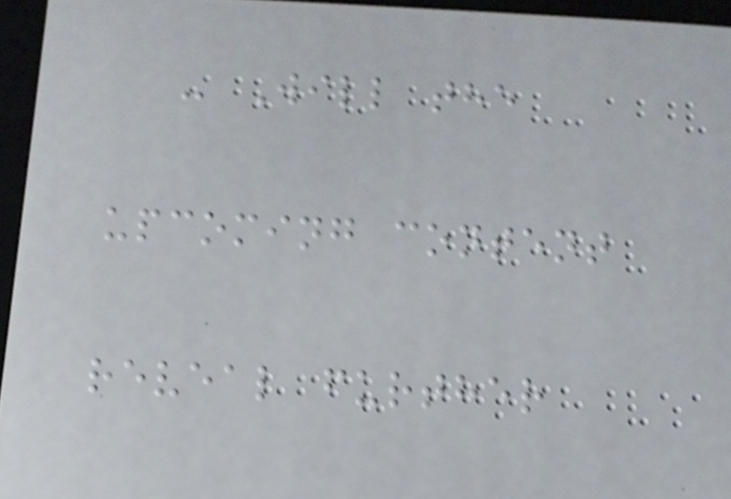- Will the
upcoming content
reveal further
